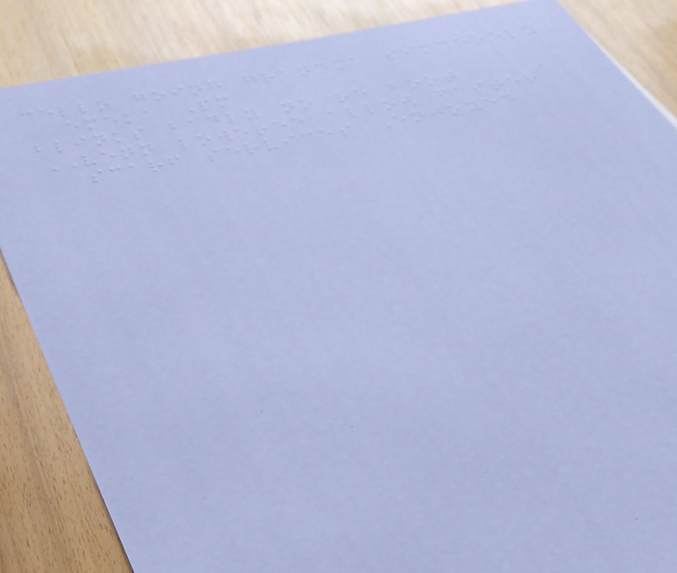cello going grandma sincerely
emeka Pm
blinks badly no re boot
VENN lowered allow faster
scarf services Enjoyed
